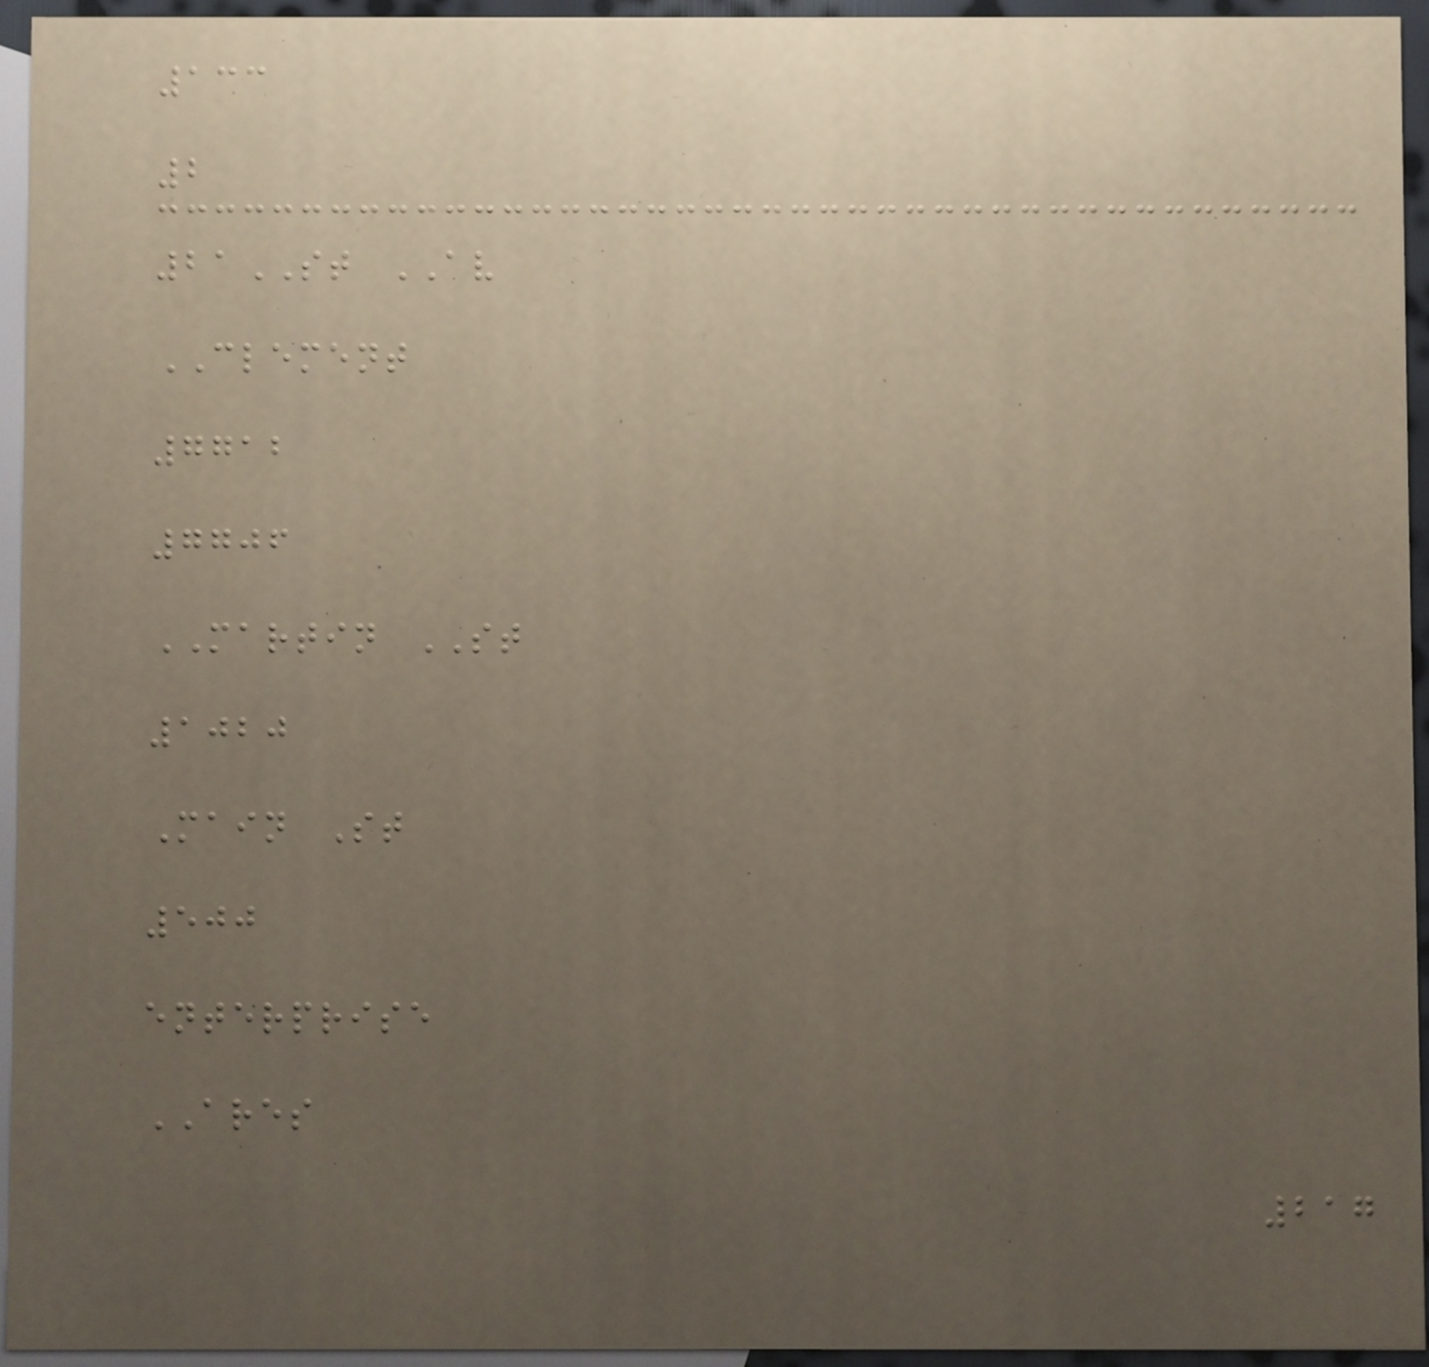133
2
21ST AV
CLEMENT
7712
7706
MARTIN ST
1020
Main St
500
enterprise
ARES
217
